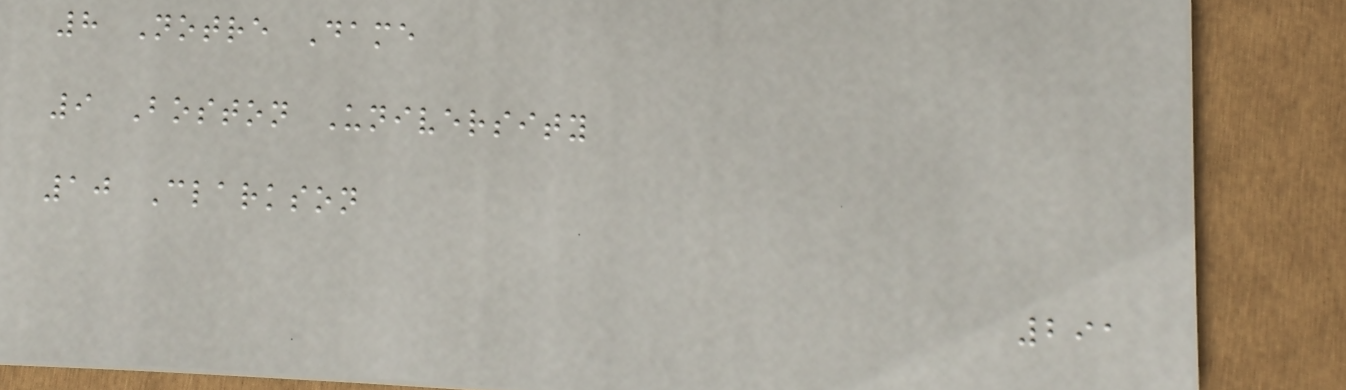8 Notre Dame
9 Boston University
10 Clarkson
291
